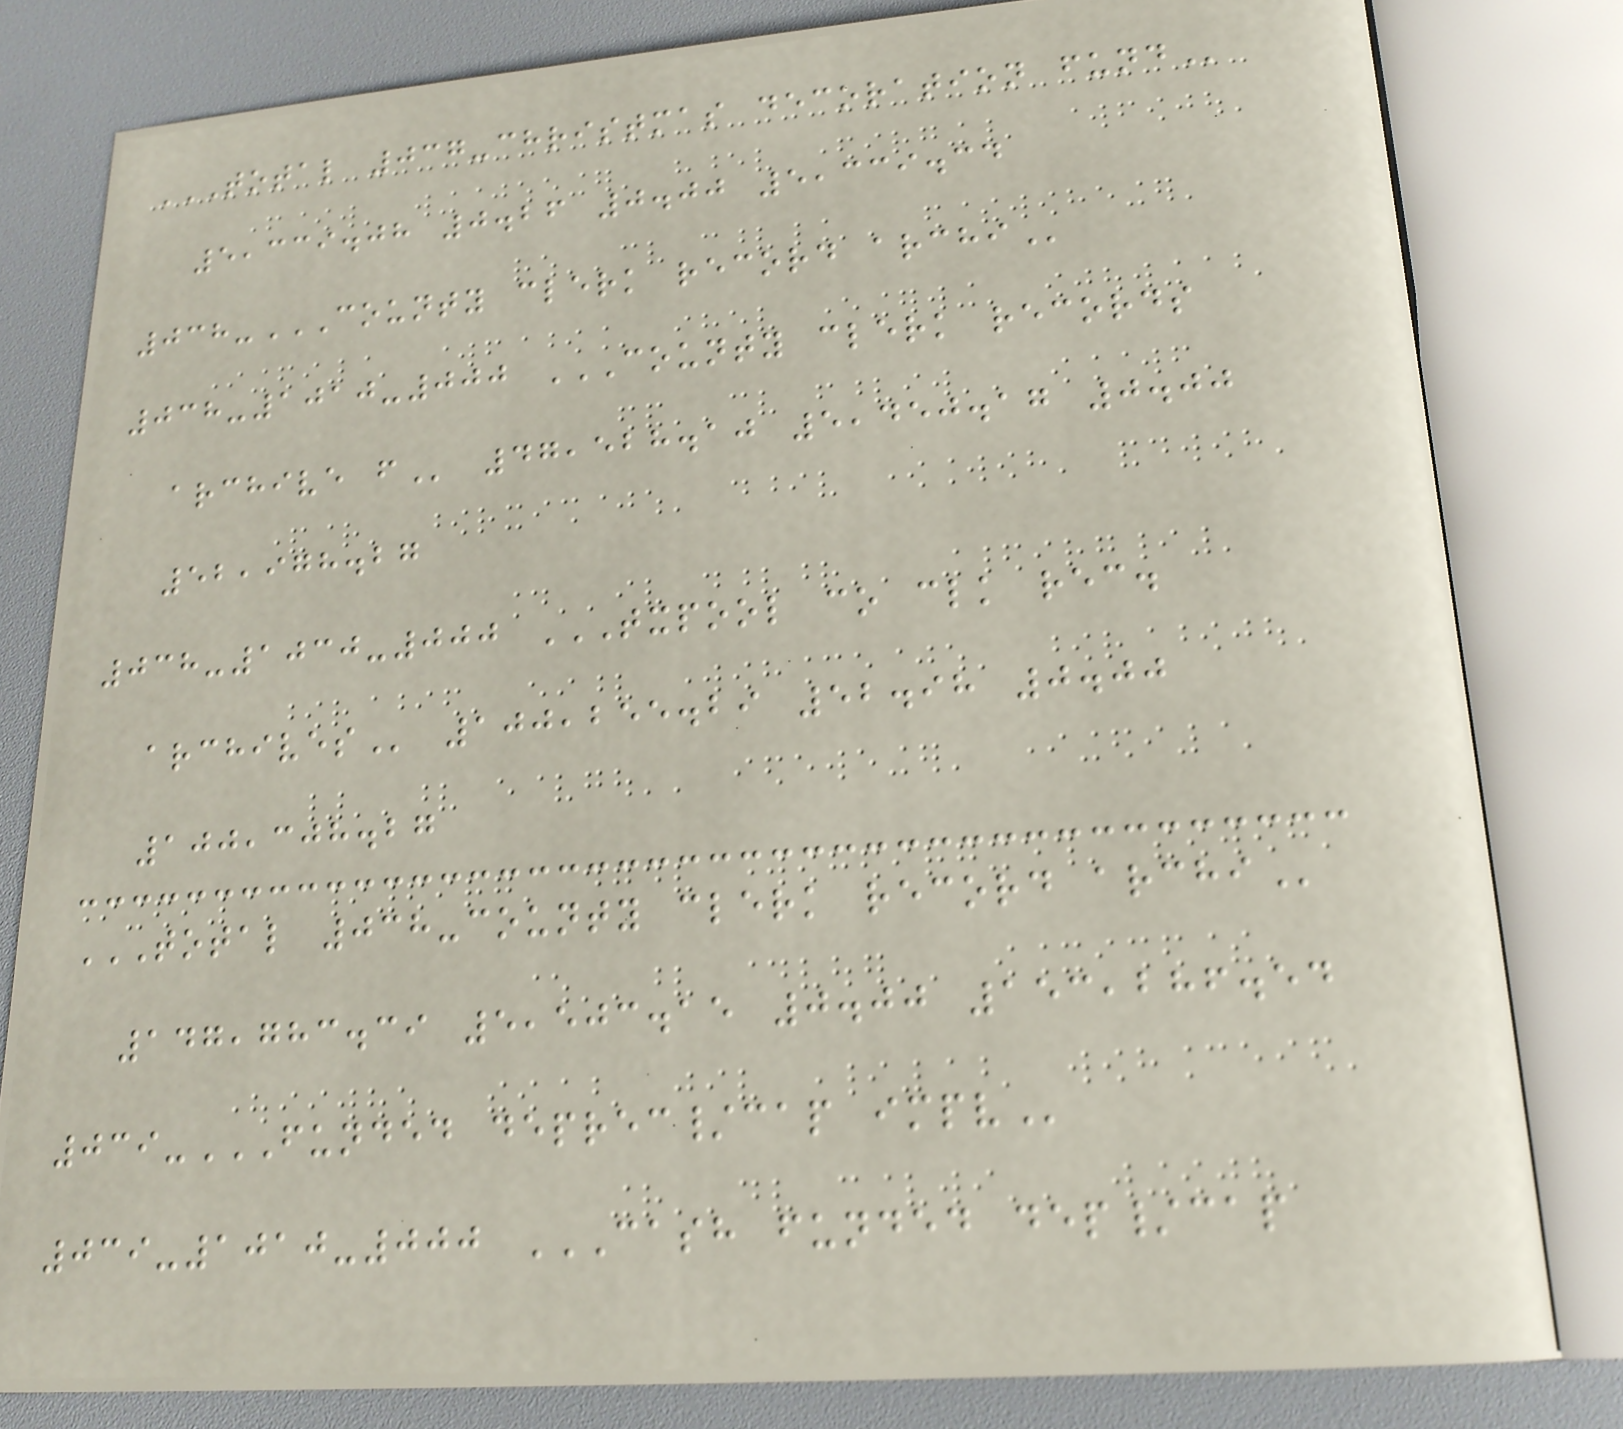TOTAL 037-CHRISTMAS DECORATION FUND
5,339.08 0.26 0.00 5,339.34
038-COUNTY CLERK RECORD ARCHI
038-1010-000 COUNTY CLERK RECORDS
ARCHIVE F 47,528.10 5,450.17 0.00
52,978.27
038-1030-000 TXPOOL CO CLK REC.
ARCHIVES 100,255.29 52.98 0.00
100,308.27
TOTAL 038-COUNTY CLERK RECORD ARCHI
147,783.39 5,503.15 0.00 153,286.54
039-FUNDED DEPREC/CAP IMPV
039-1010-000 CASH FUNDED DEP/CAP
